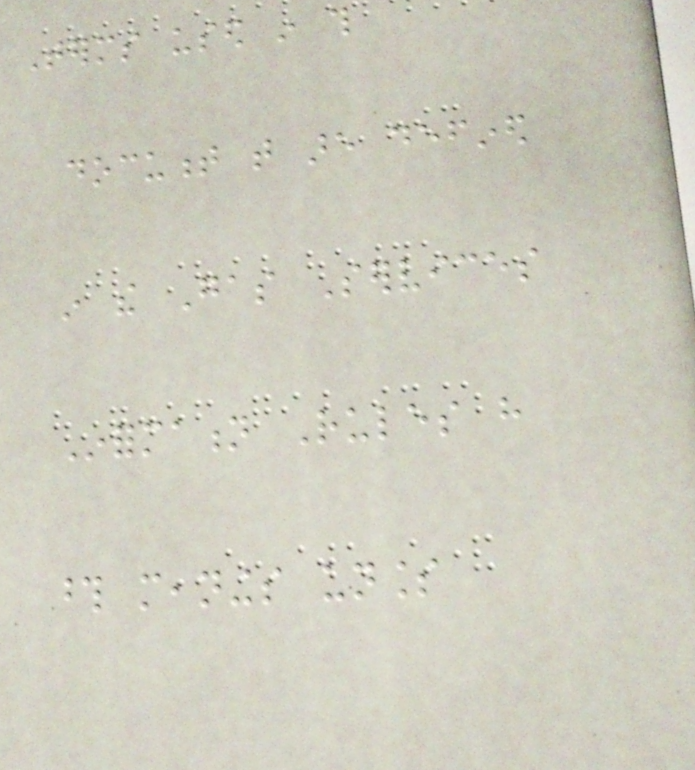Terms used in this
document that are defined
in the Gas Services
Information Rules have
those meanings unless
